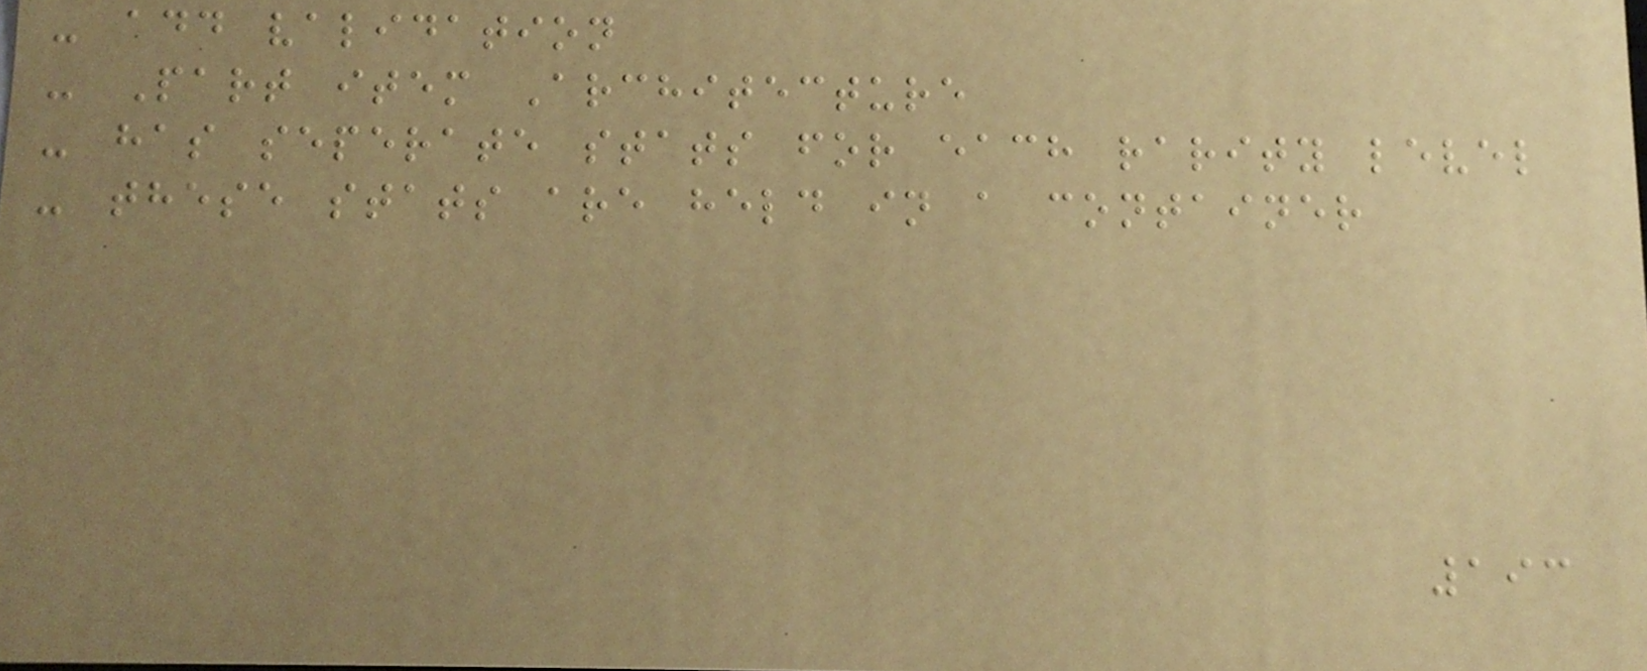- add validation
- Part item Architecture
- has seperate stats for each rarity level
- these stats are held in a container
193
